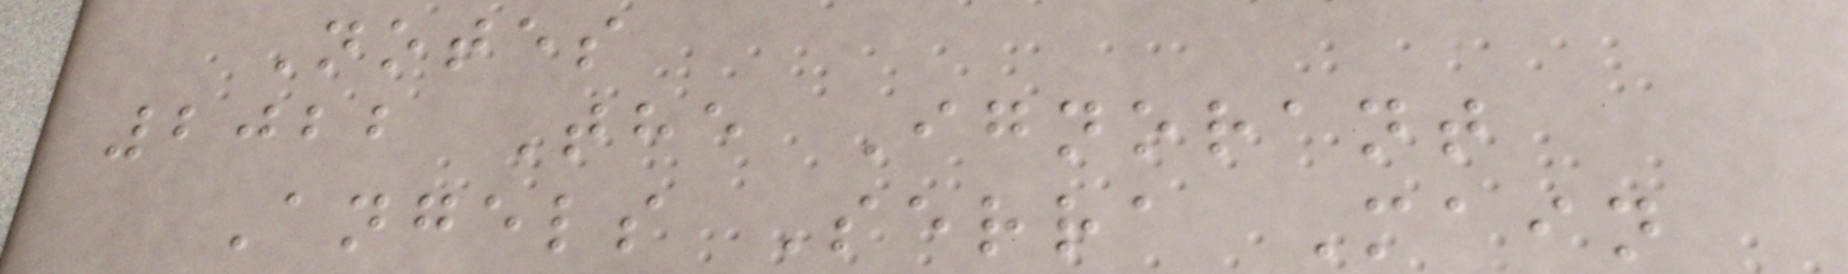Notes
2022 The Ignorant
Angels Serra Main
